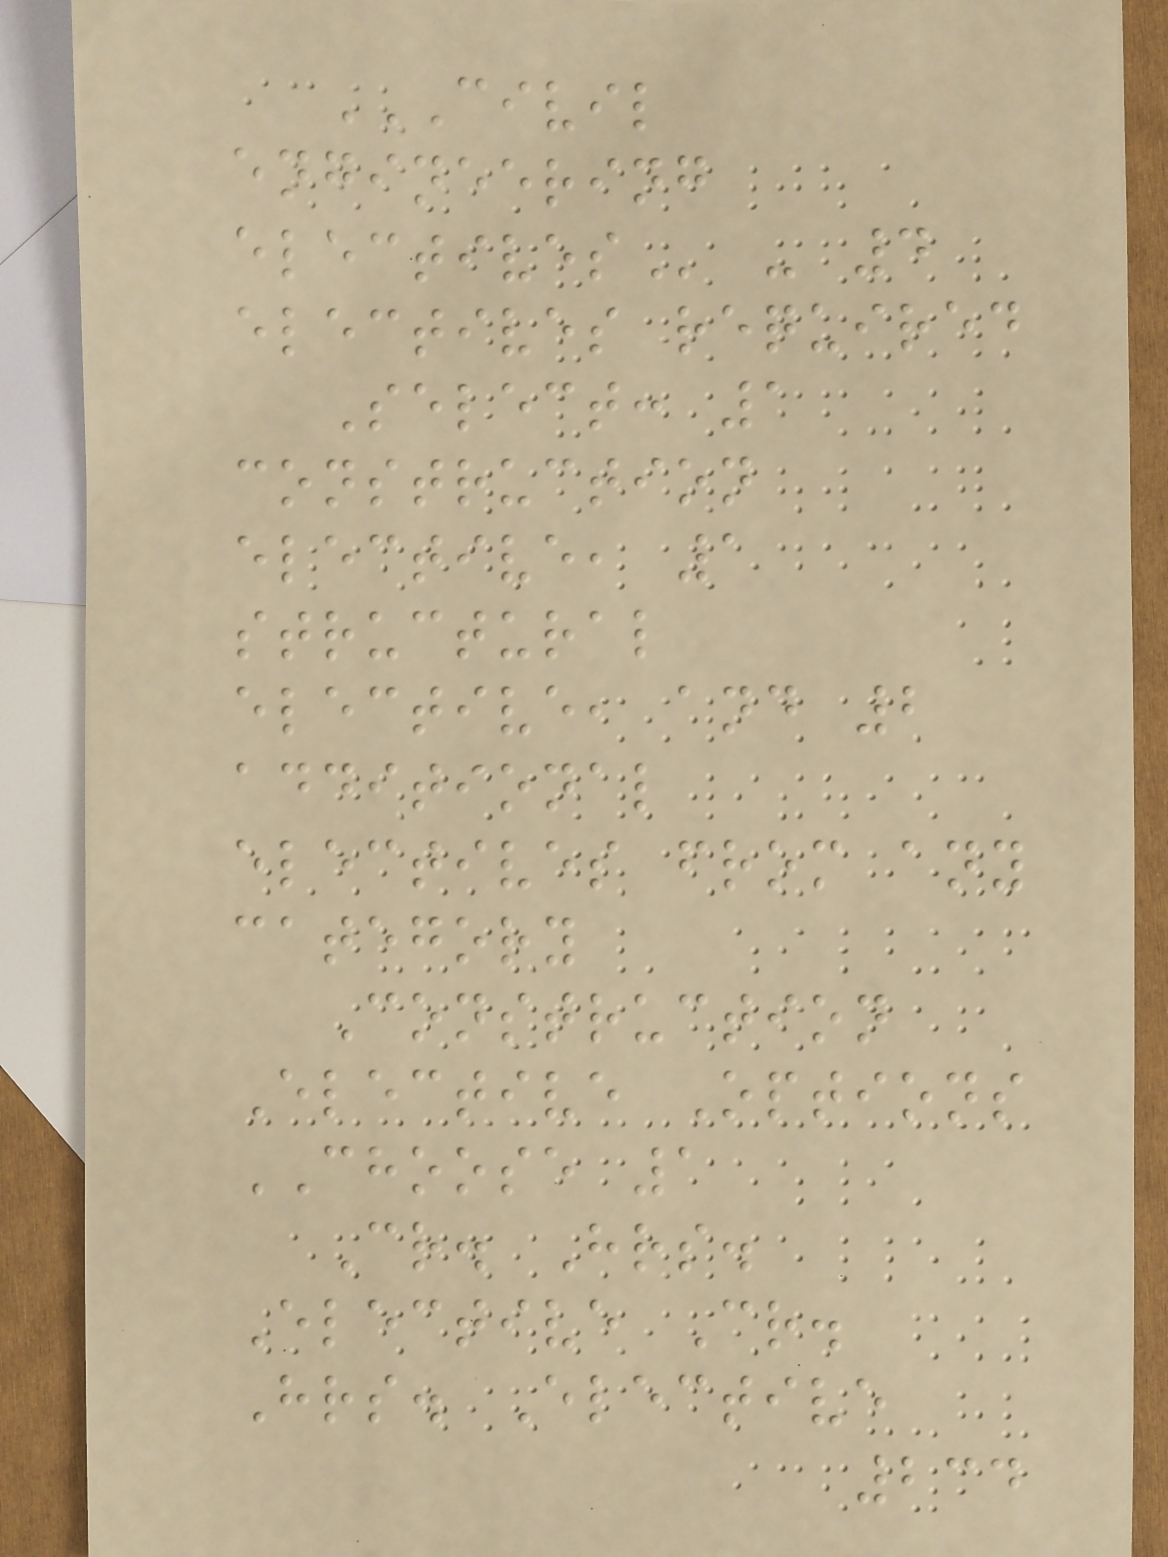CIVIL
ENGINEERING
ELECTIVES - 4
electives required
Select: 1
construction
elective, 1
structural
elective, and 2
additional
electives from any
category
Construction
Elective Options
CHOOSE 1
Cr. Hrs.
Elective Cr.
Hrs. Elective
234
